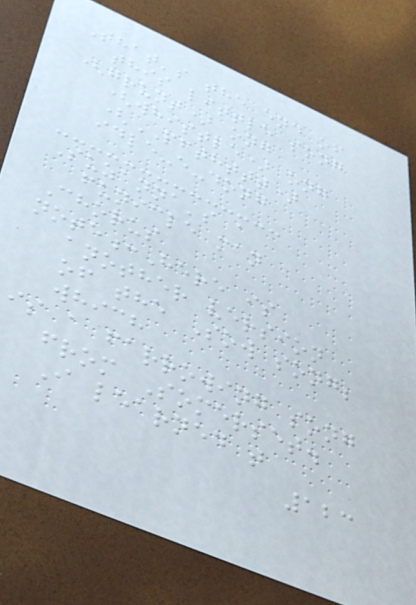That's the end of
this little song
(grunt) ong
(whistle) ong
(PFTHTTT)
idle-e-dong
Suzanna's a
funicle man
Chorus
note:Here is
another version
of the Sow song;
which
is a farrowing song
from Somerset.
I learned t
123
